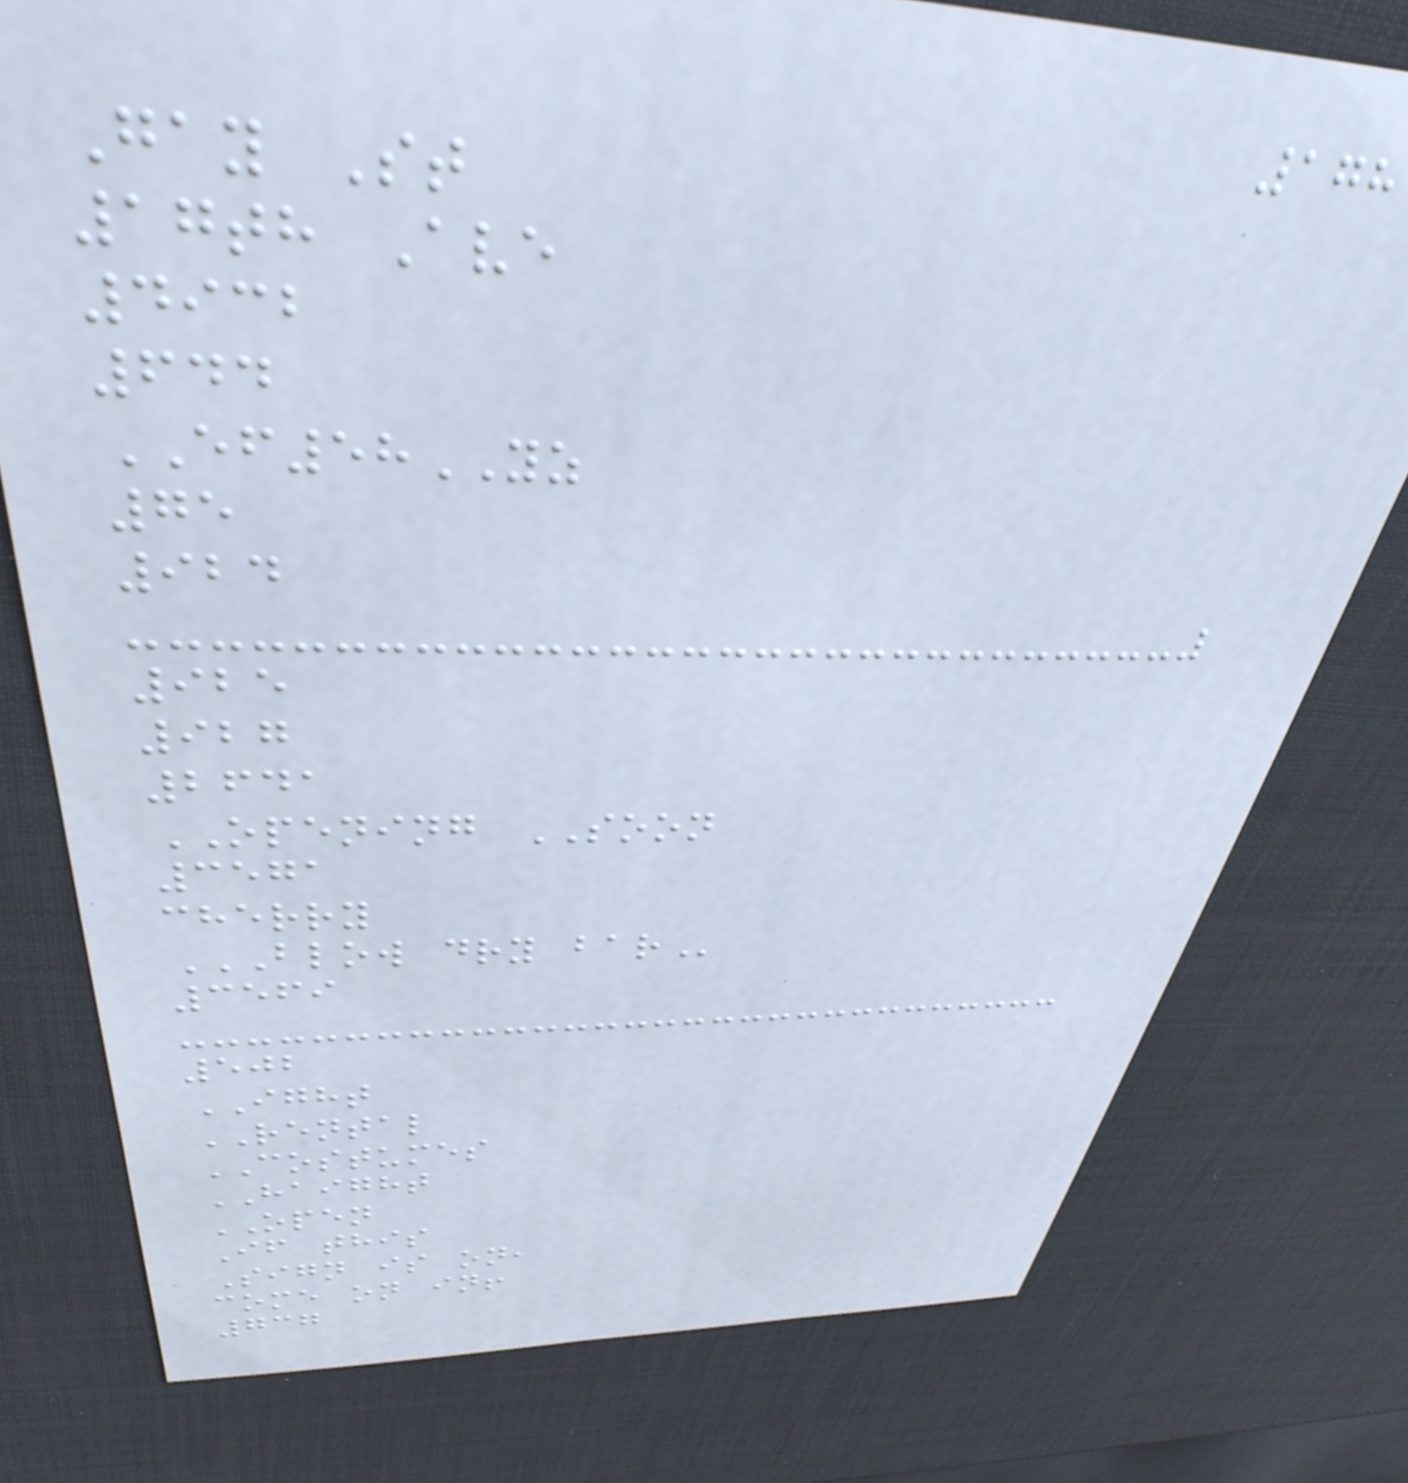178
Gay St
17th Ave
4932
644
EF58YZ
75
924
925
927
2641
OPENING SOON
3571
cherry
BLOW DRY BAR
3569
502
IGHT
RENTAL
COSTUMES
HAIGHT
OPEN
If this
Sign is on,
come on in!
737
